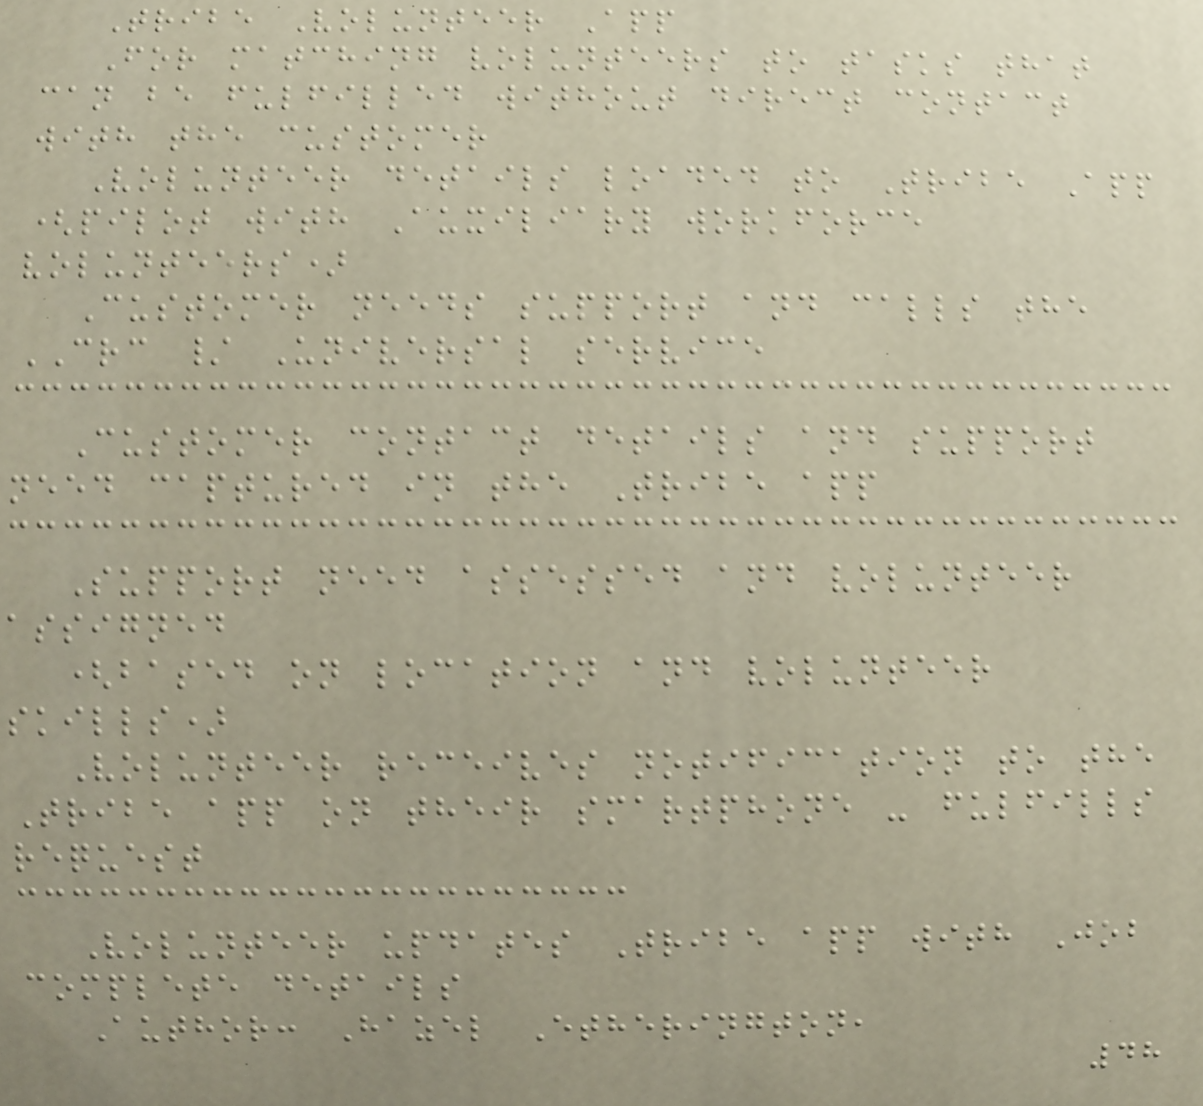Tribe Volunteer App
For matching volunteers to tasks that
can be fulfilled without direct contact
with the customer
Volunteer details loaded to Tribe App
(pilot with Auxiliary workforce
volunteers)
Customer needs support and calls the
CRC / Universal service
Customer contact details and support
need captured in the Tribe app
Support need assessed and volunteer
assigned
(based on location and volunteer
skills)
Volunteer receives notification to the
Tribe app on their smartphone - fulfills
request
Volunteer updates Tribe app with Job
complete details
Author: Hazel Etherington,
48
